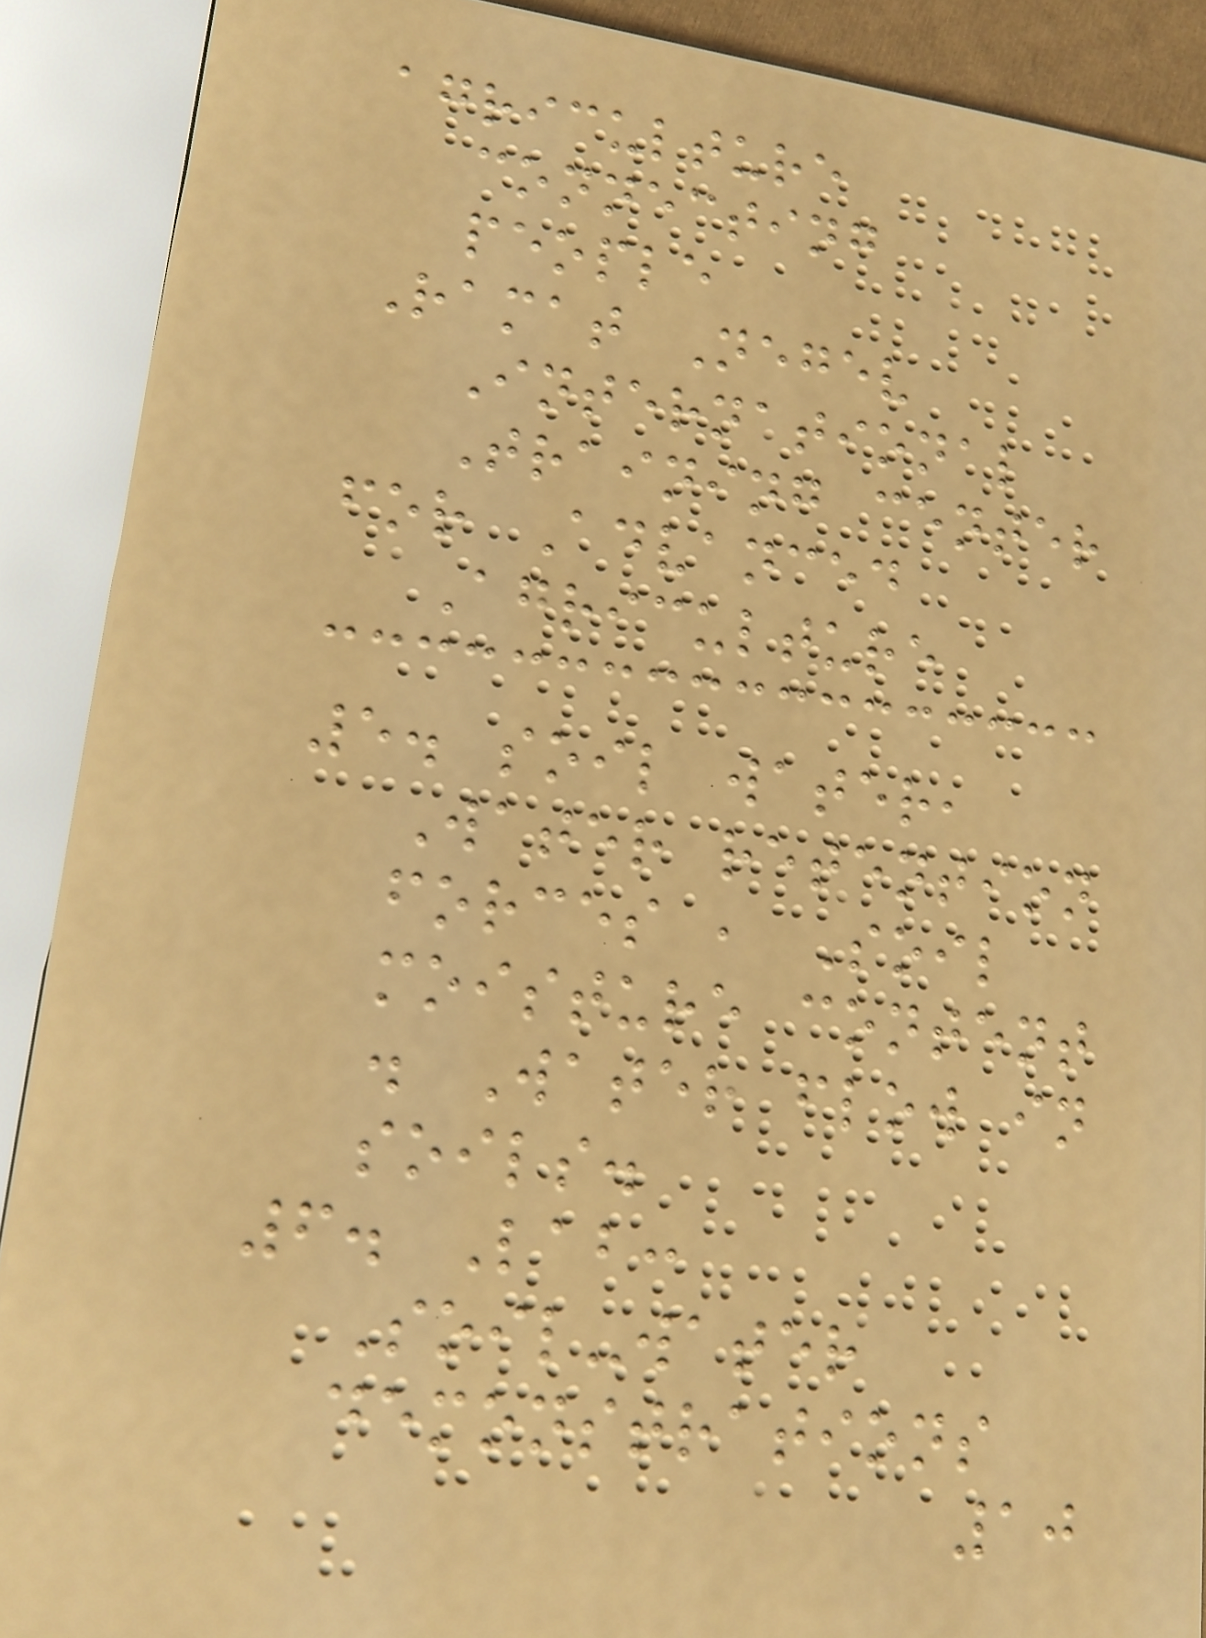agriculture
connecting
people
Ramat Negev
International
Training center
for Advanced
Agriculture
5. soil water,
Water retention
forces , Soil
moisture content
. Water flow in
soils.
6. Lab:
Soil-water
demonstrations
10
